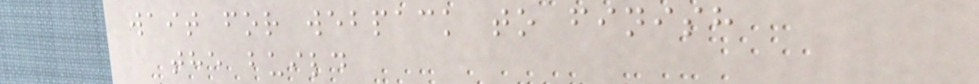wait for webpack to finish
the build
